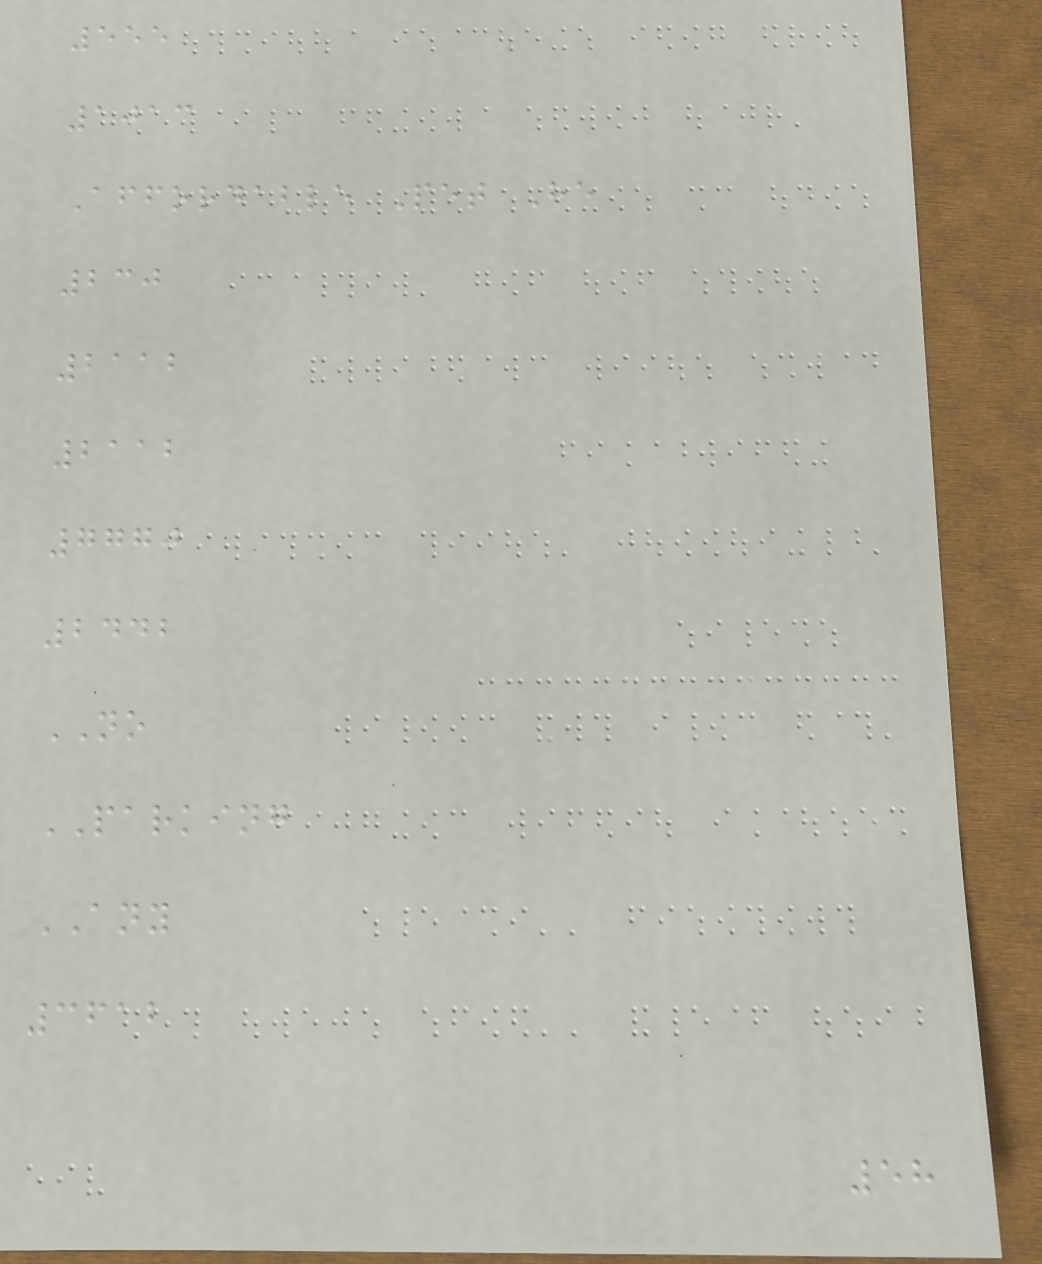555
1013
Affordable Pet He
230
2112
2112
7770
2442
NO
PARKING
ANY
3612
58
